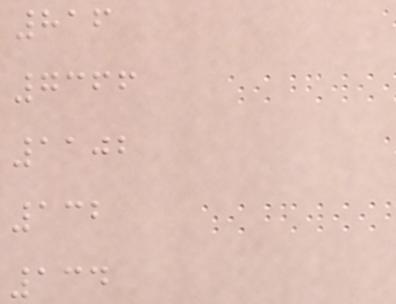816
7366
1102
132
134
